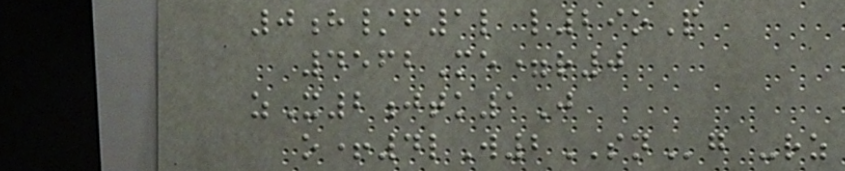0h/f1l l29oP
4562Me=r0
zX2jtk1J
o+4lW2SNg -rz
